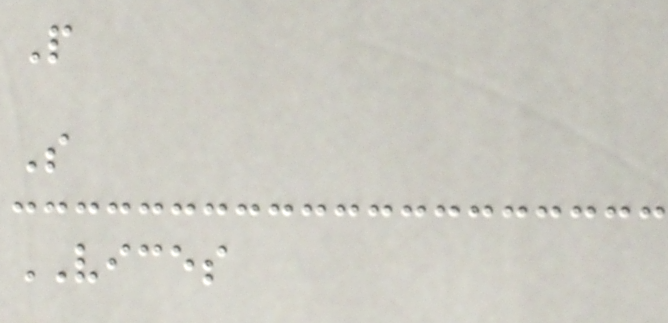P
S
VICES
